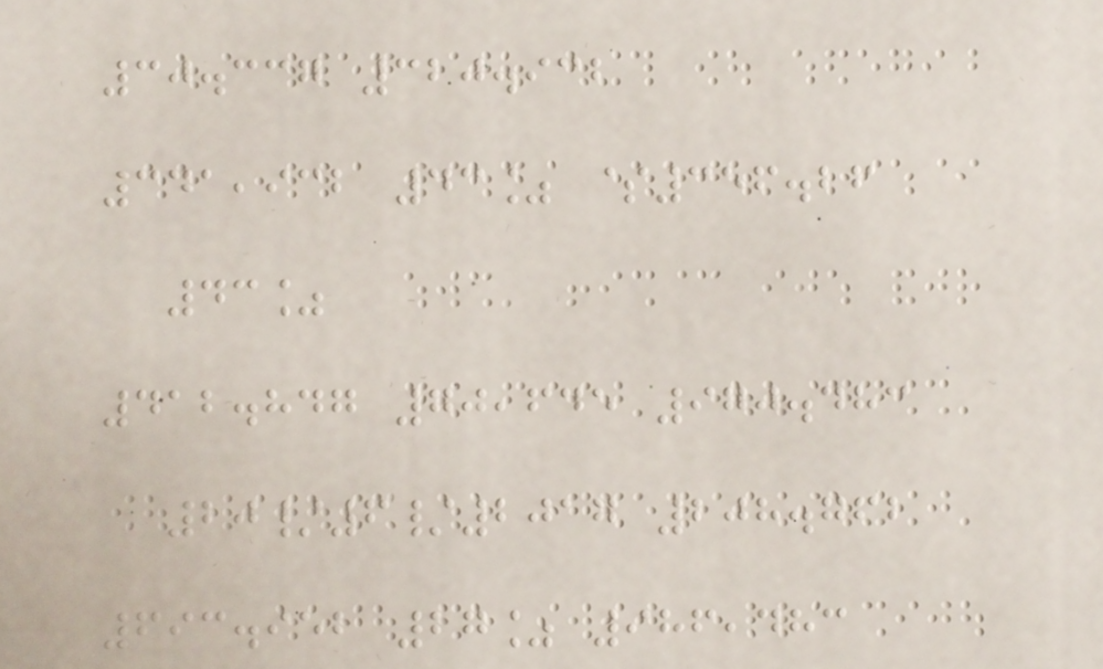30.337 320.932
341,932 43% $356.26
43%
412.847 70,645 970.483
20/6/2017 208.762
693.952 27% 986,483
